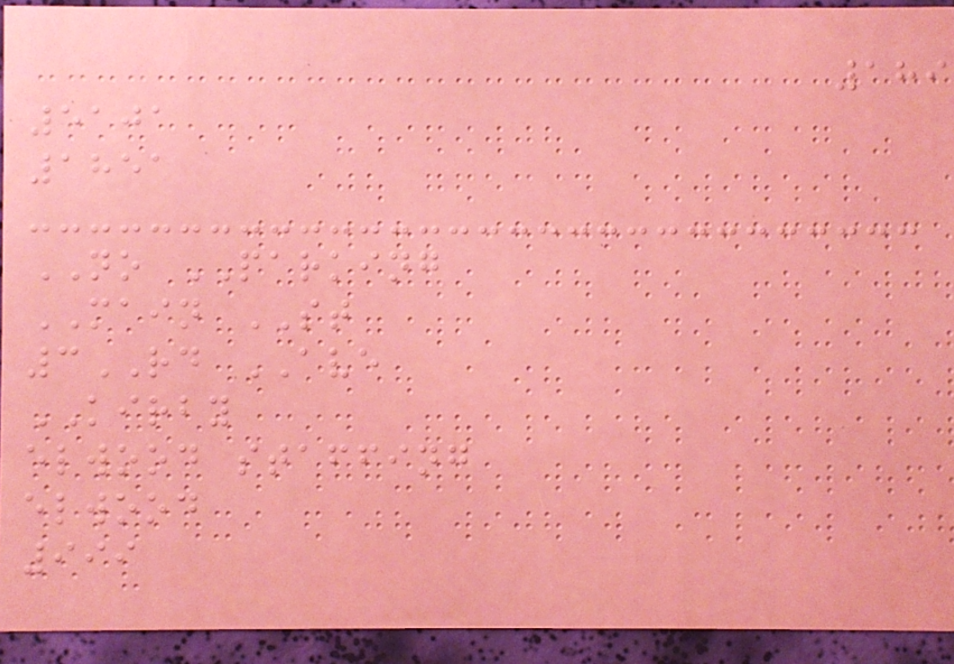189
5101
1851
NO PARKING
MAIN ST
3RD AVE
KIRBY
elwood staffing
elwood
999
